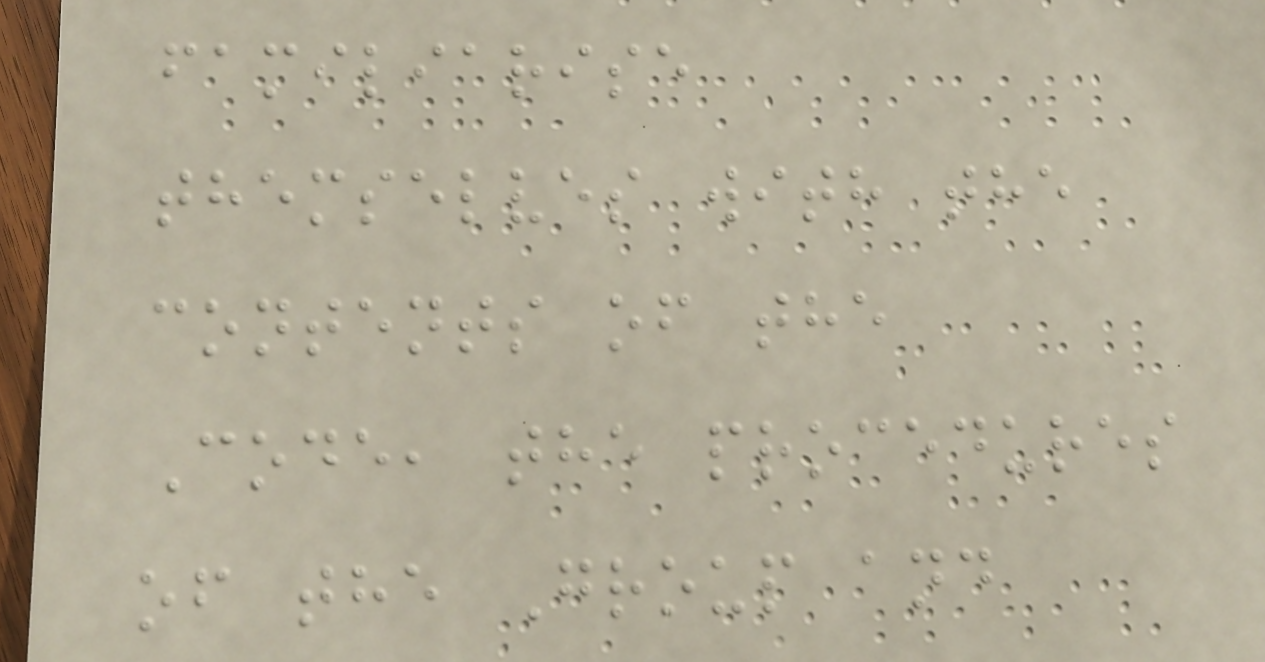familiarise
themselves with the
contents of the
Code, the procedures
of the Group and
